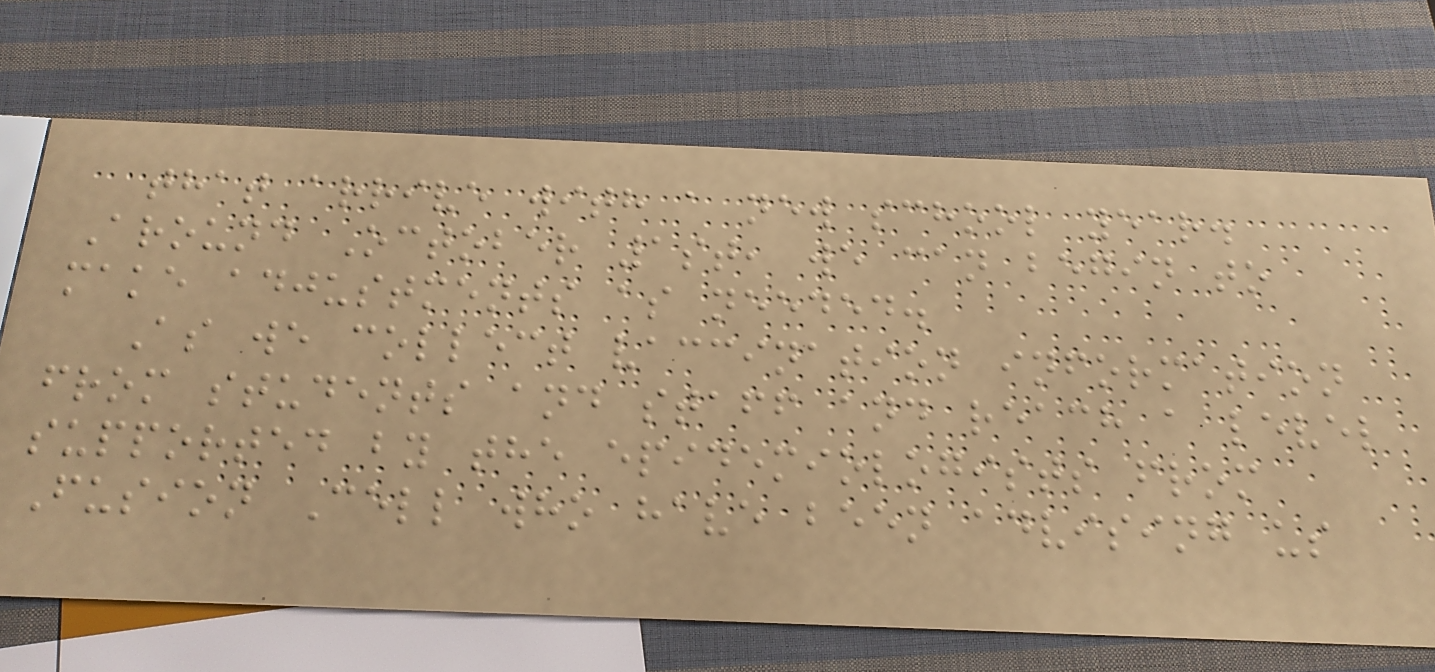that arrive with a new school year.
Around October 1st, we can begin to
make adjustments as needed.
As we collect vaccination information
from students and staff and reach a level
supported by the epidemiologists from
Fusion Cell who have been advising us
